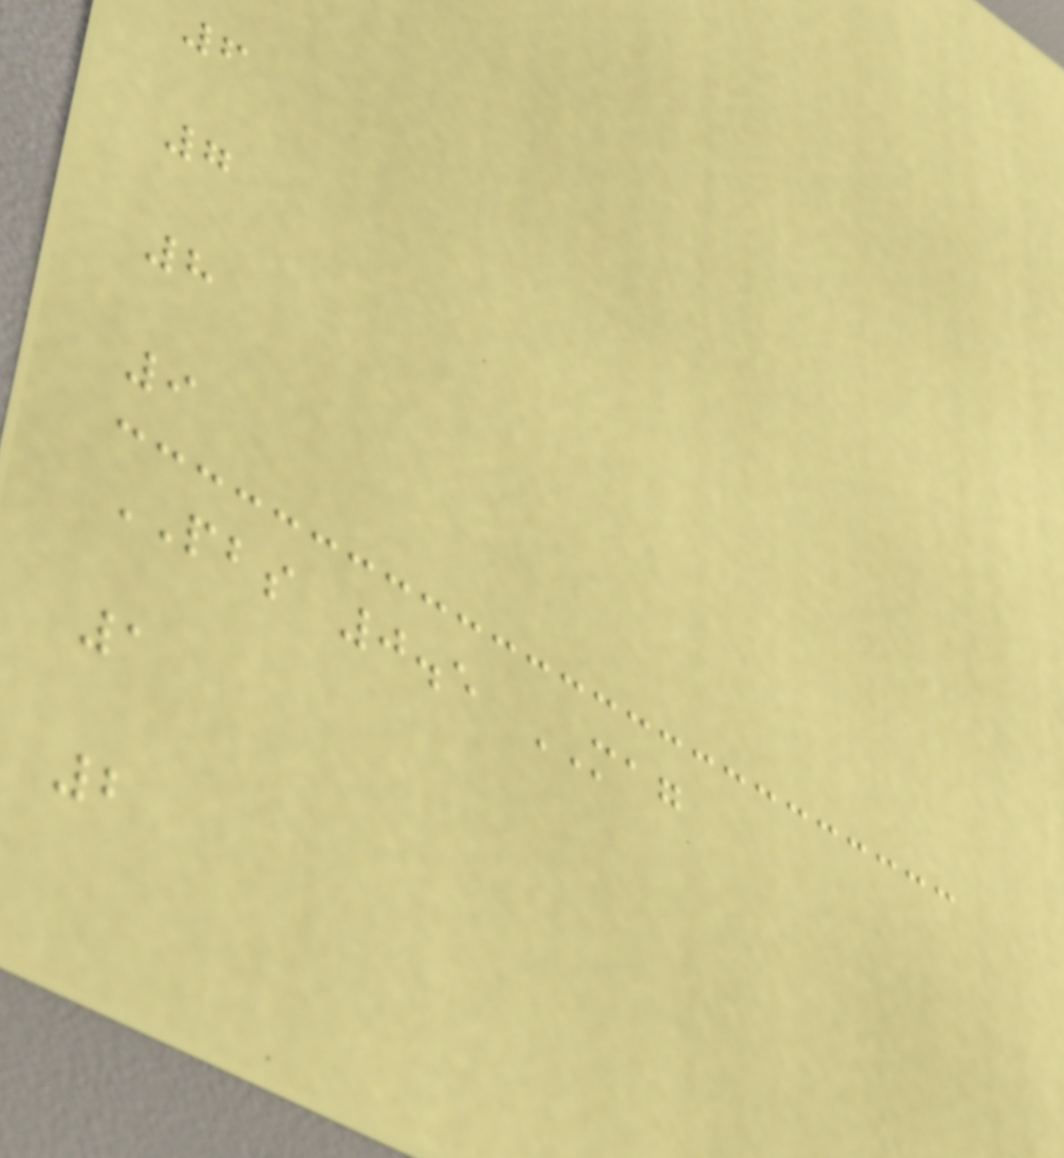6
7
8
9
PBS 0.5 MAG
1
2
